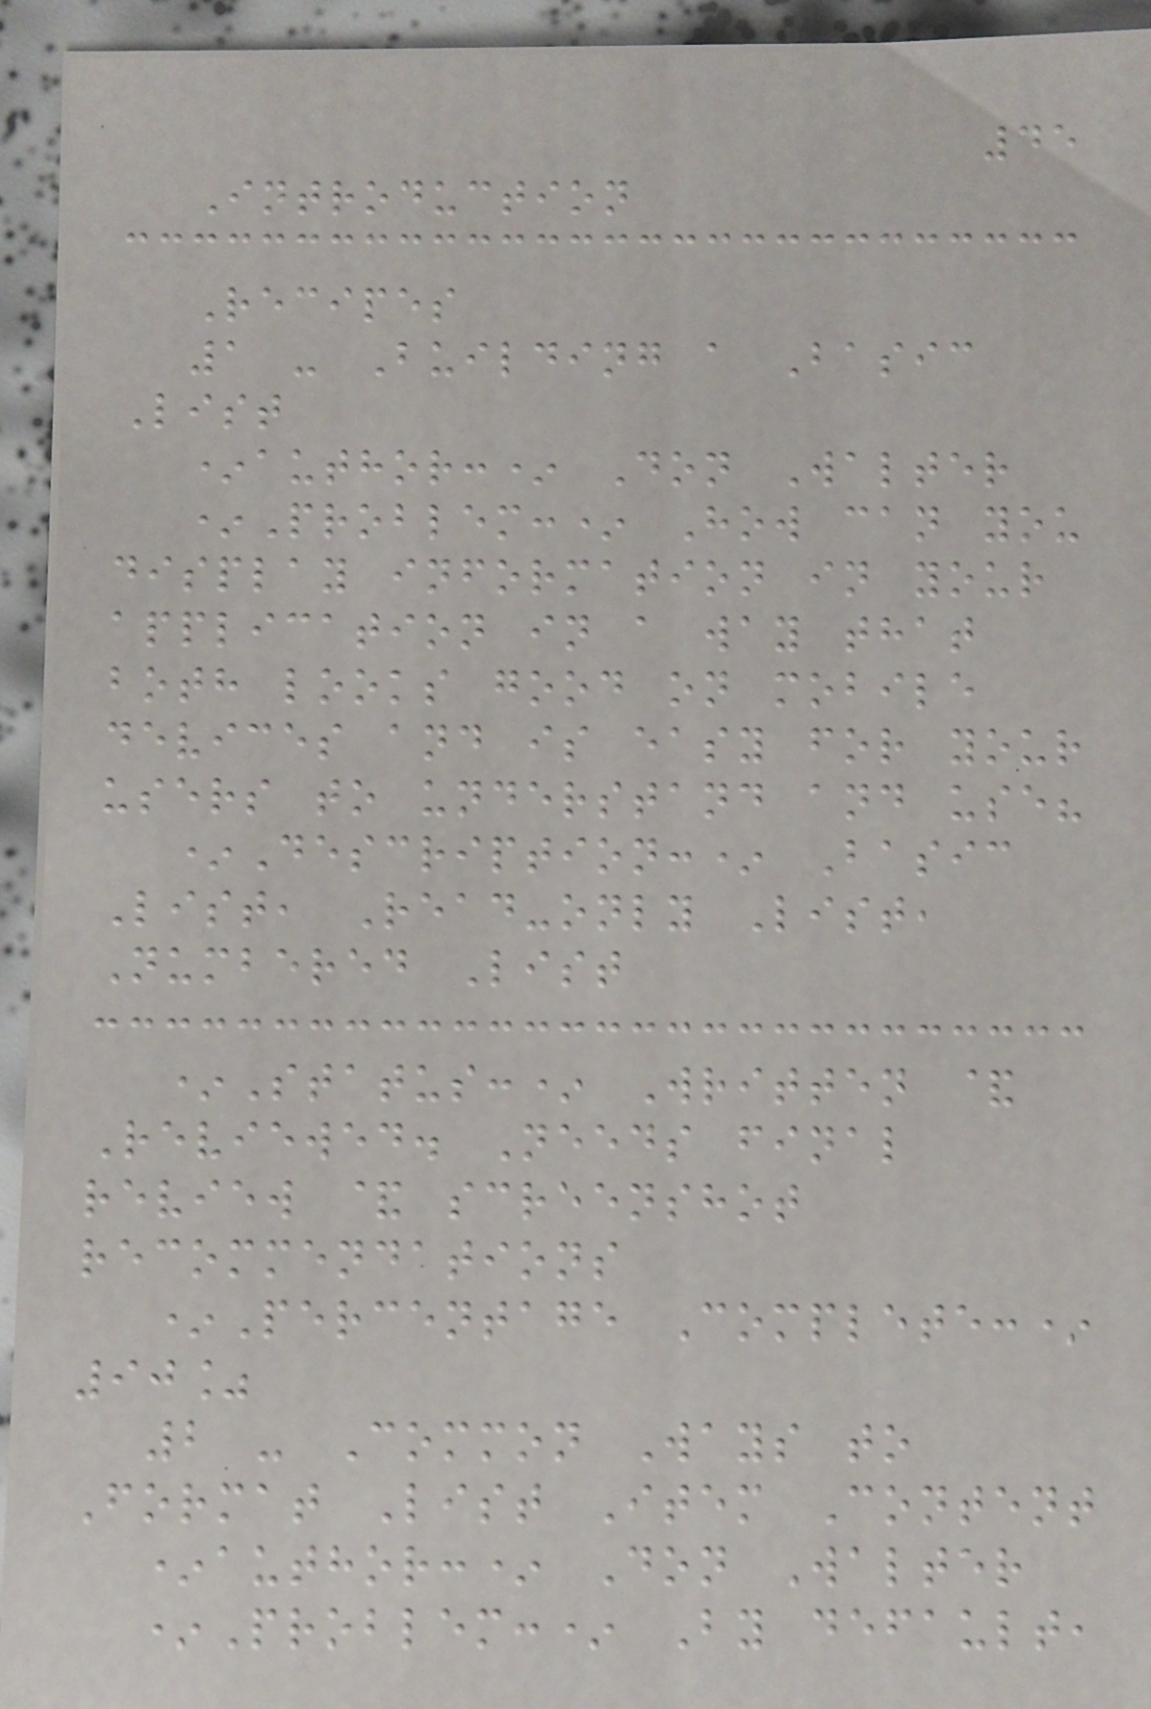45
Introduction
Recipes
1 - Building a Basic
List
*author:* Don Walter
*Problem:* How can you
display information in your
application in a way that
both looks good on mobile
devices and is easy for your
users to understand and use?
*Description:* Basic
List, Read-only List,
Numbered List
*Status:* Written &
Reviewed. Needs final
review & screenshot
recommendations
*Percentage Complete:*
90%
2 - Common Ways to
Format List Item Content
*author:* Don Walter
*Problem:* By default,
